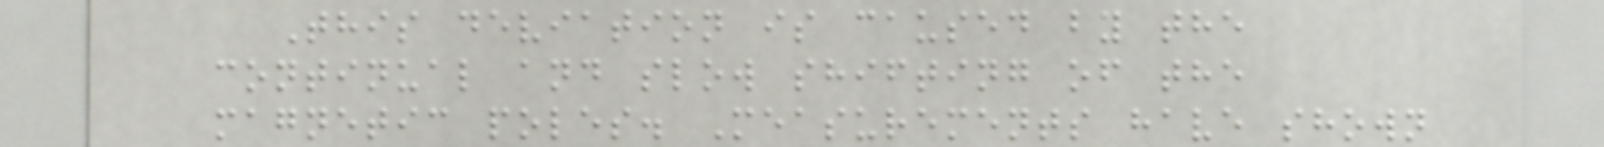This deviation is caused by the
continual and slow shifting of the
magnetic poles. Measurements have shown
